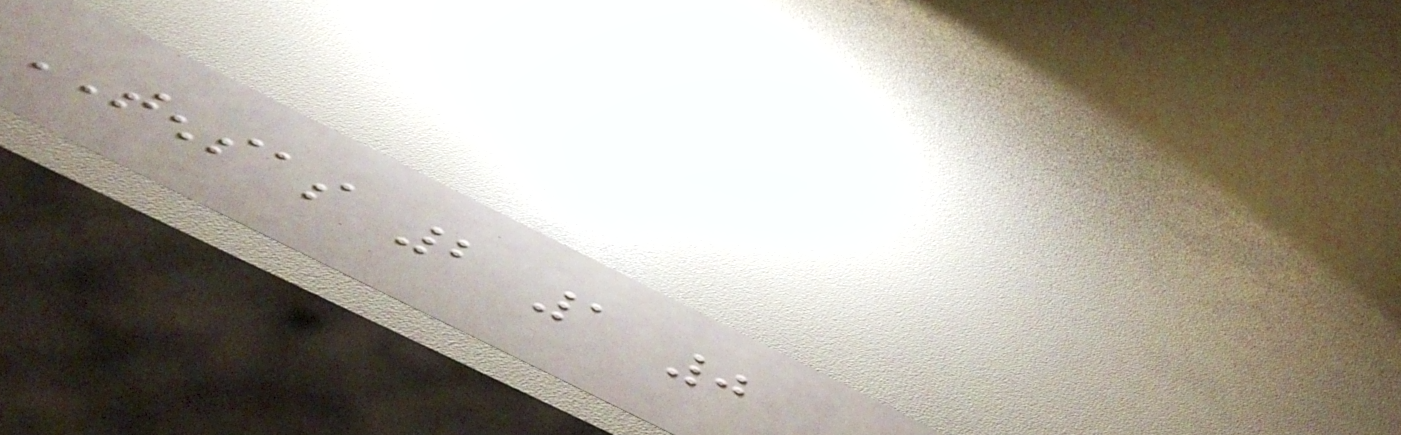TENSAS 2 1 0
